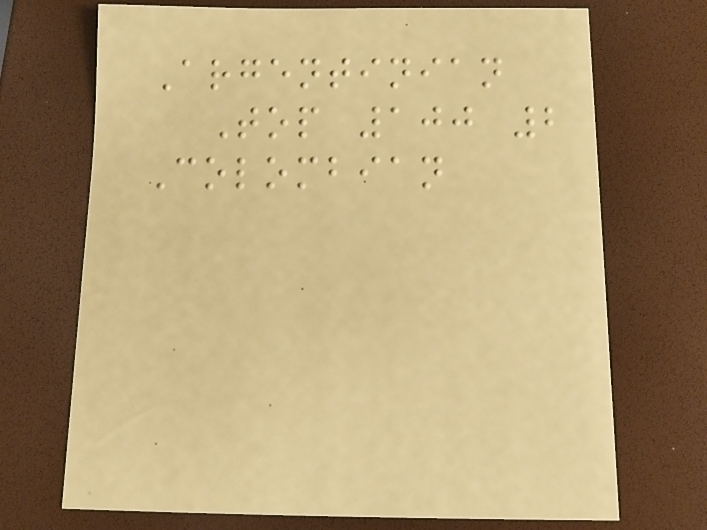Argentinian
Top 100 2
Colombian
